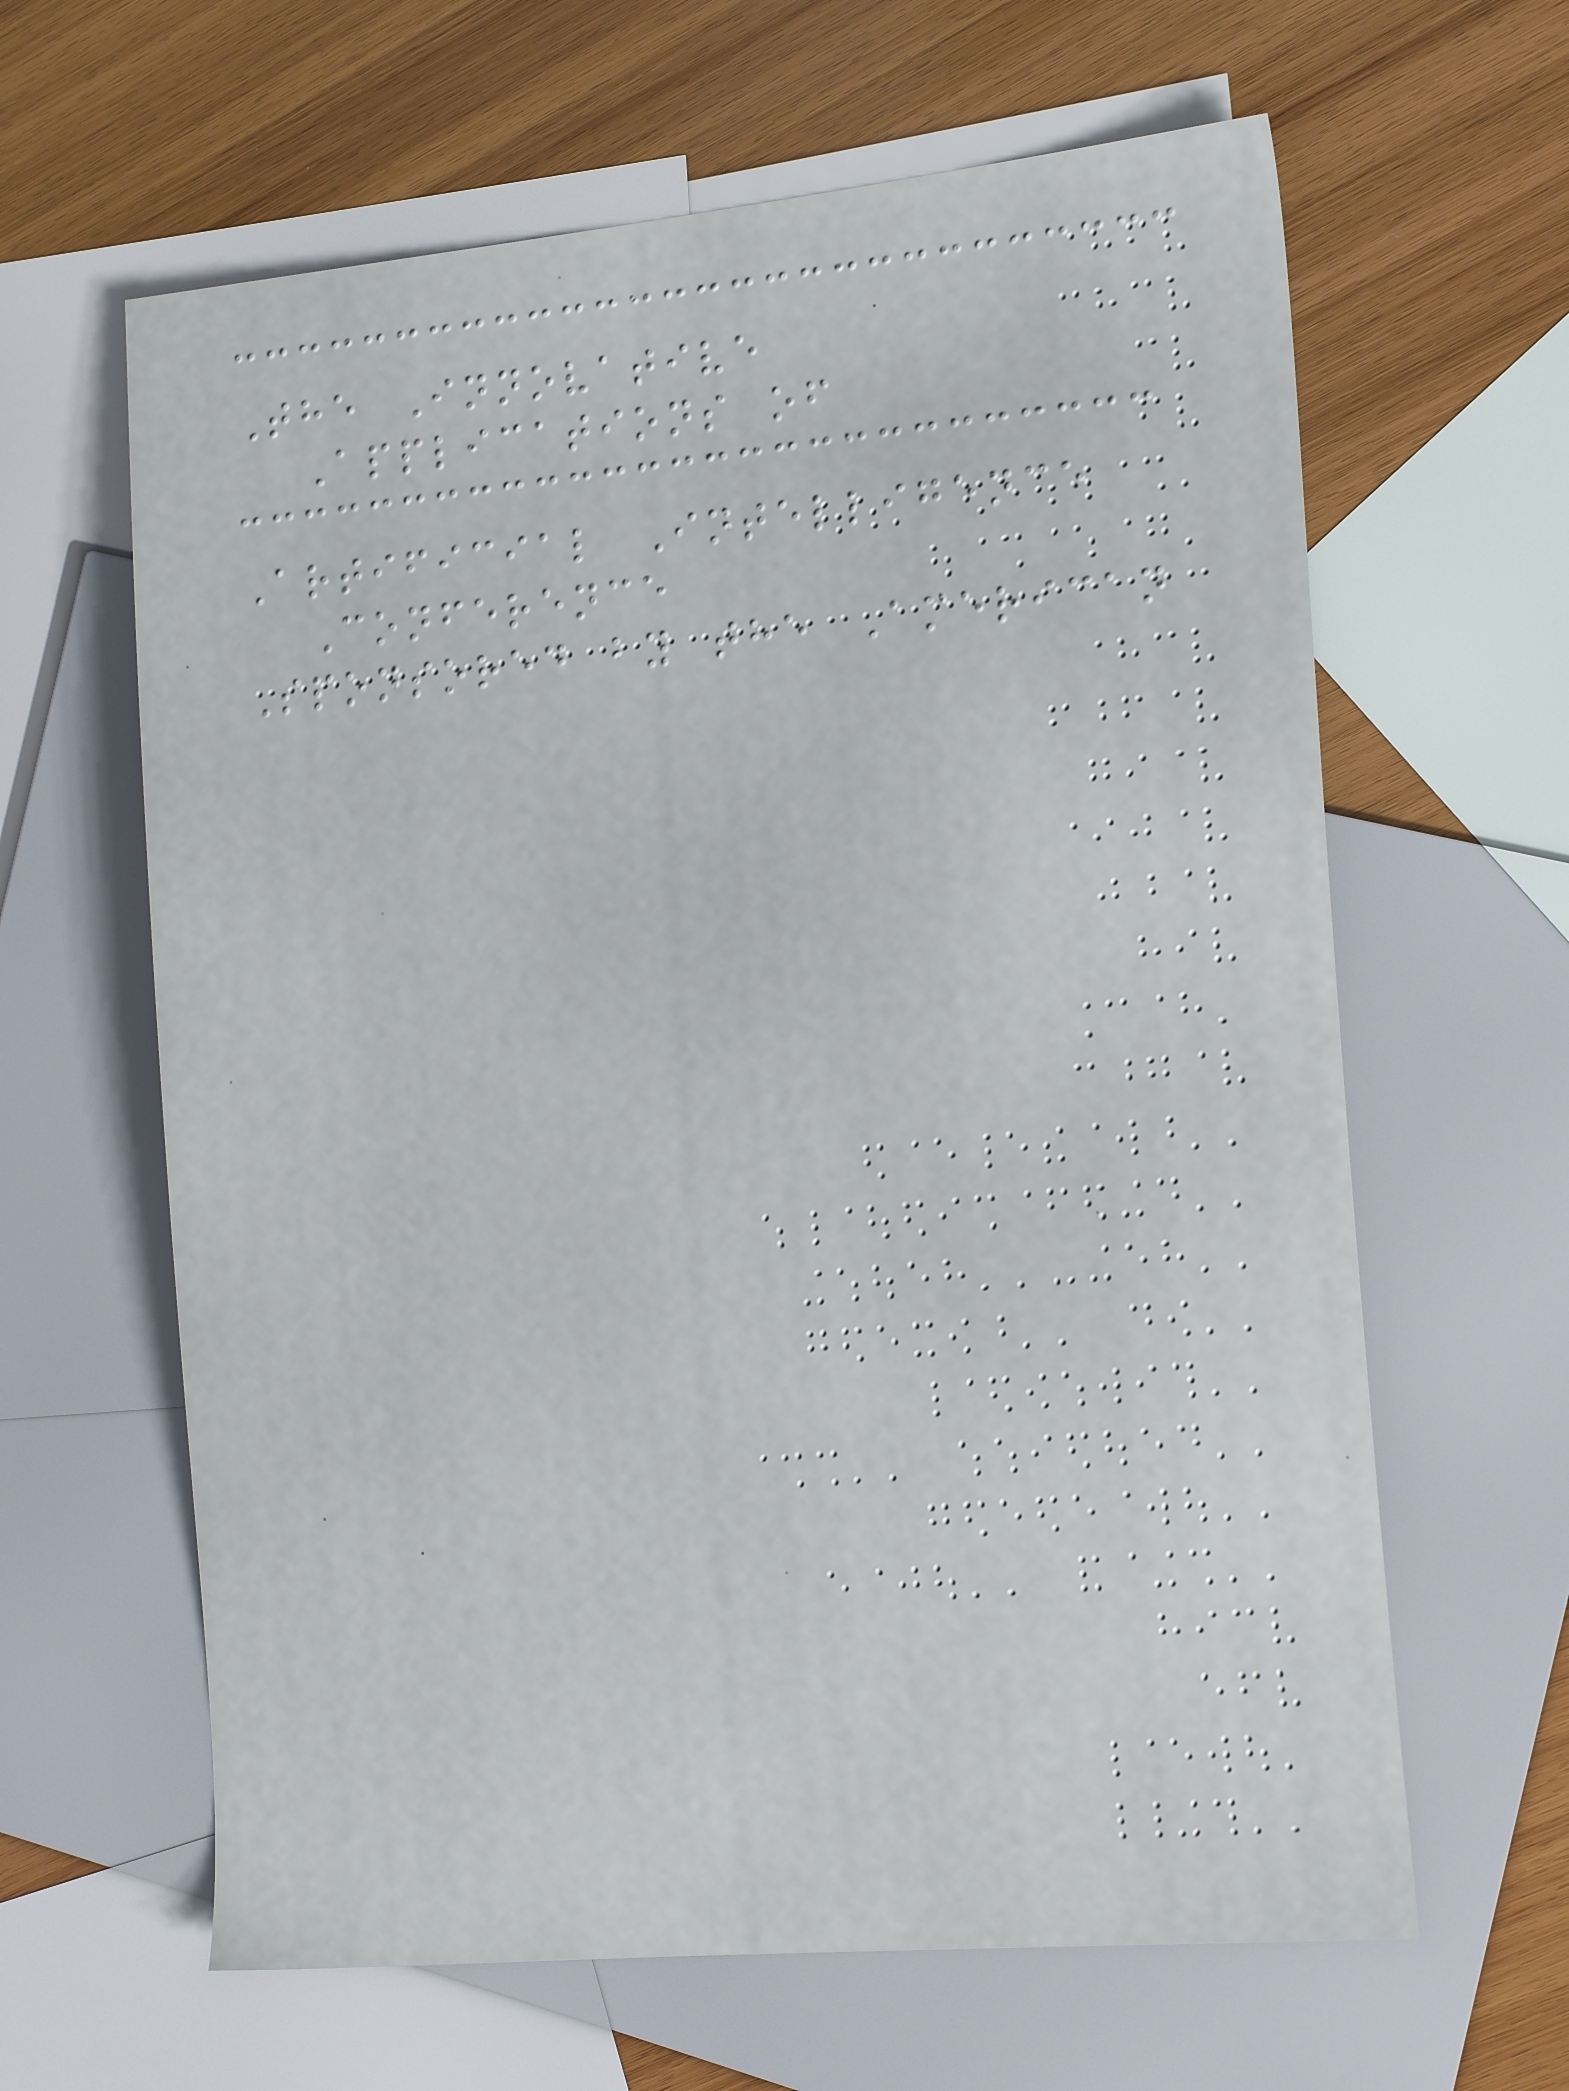The Innovative
Applications of
Artificial Intelligence
Conference
Sponsored by the American
